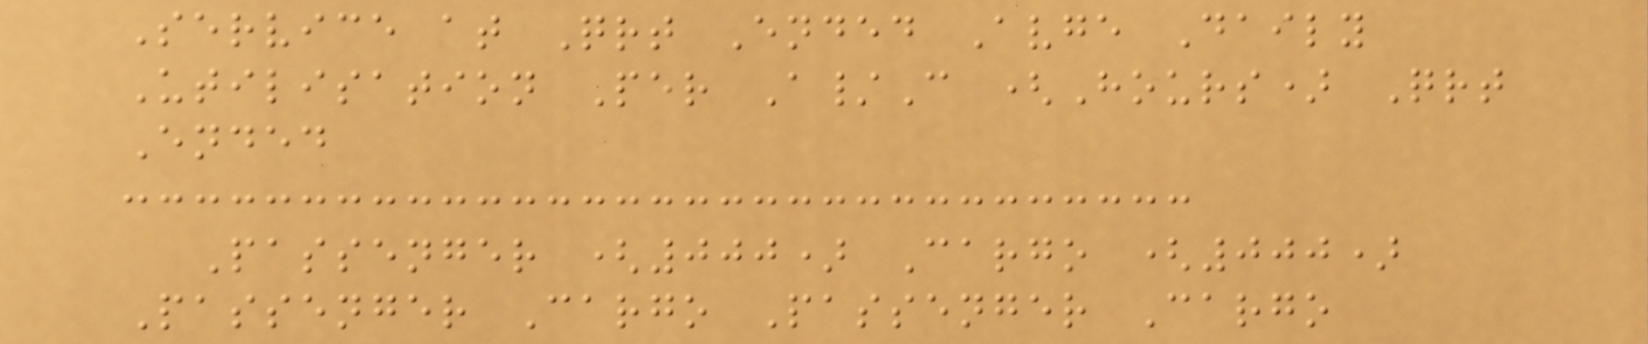Service at Qrt Ended Avge Daily
Utilisation Per A/C (Hours) Qrt
Ended
Passenger (000) Cargo (000)
Passenger Cargo Passenger Cargo
